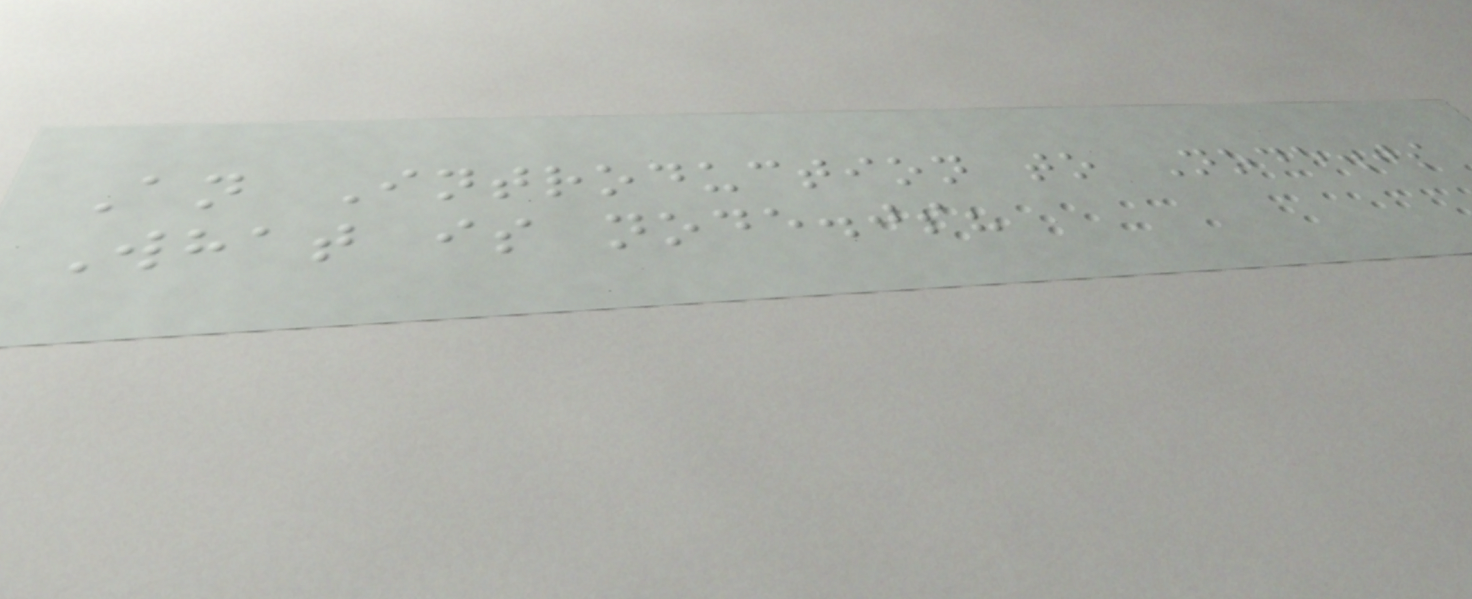An Introduction to Node.js
What is node.js?
